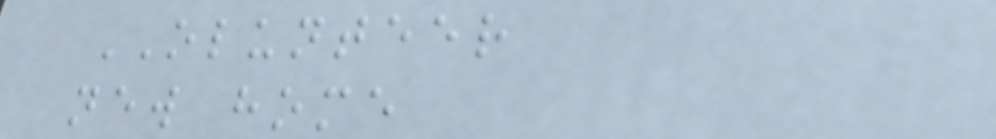OLUNTEER
new home
